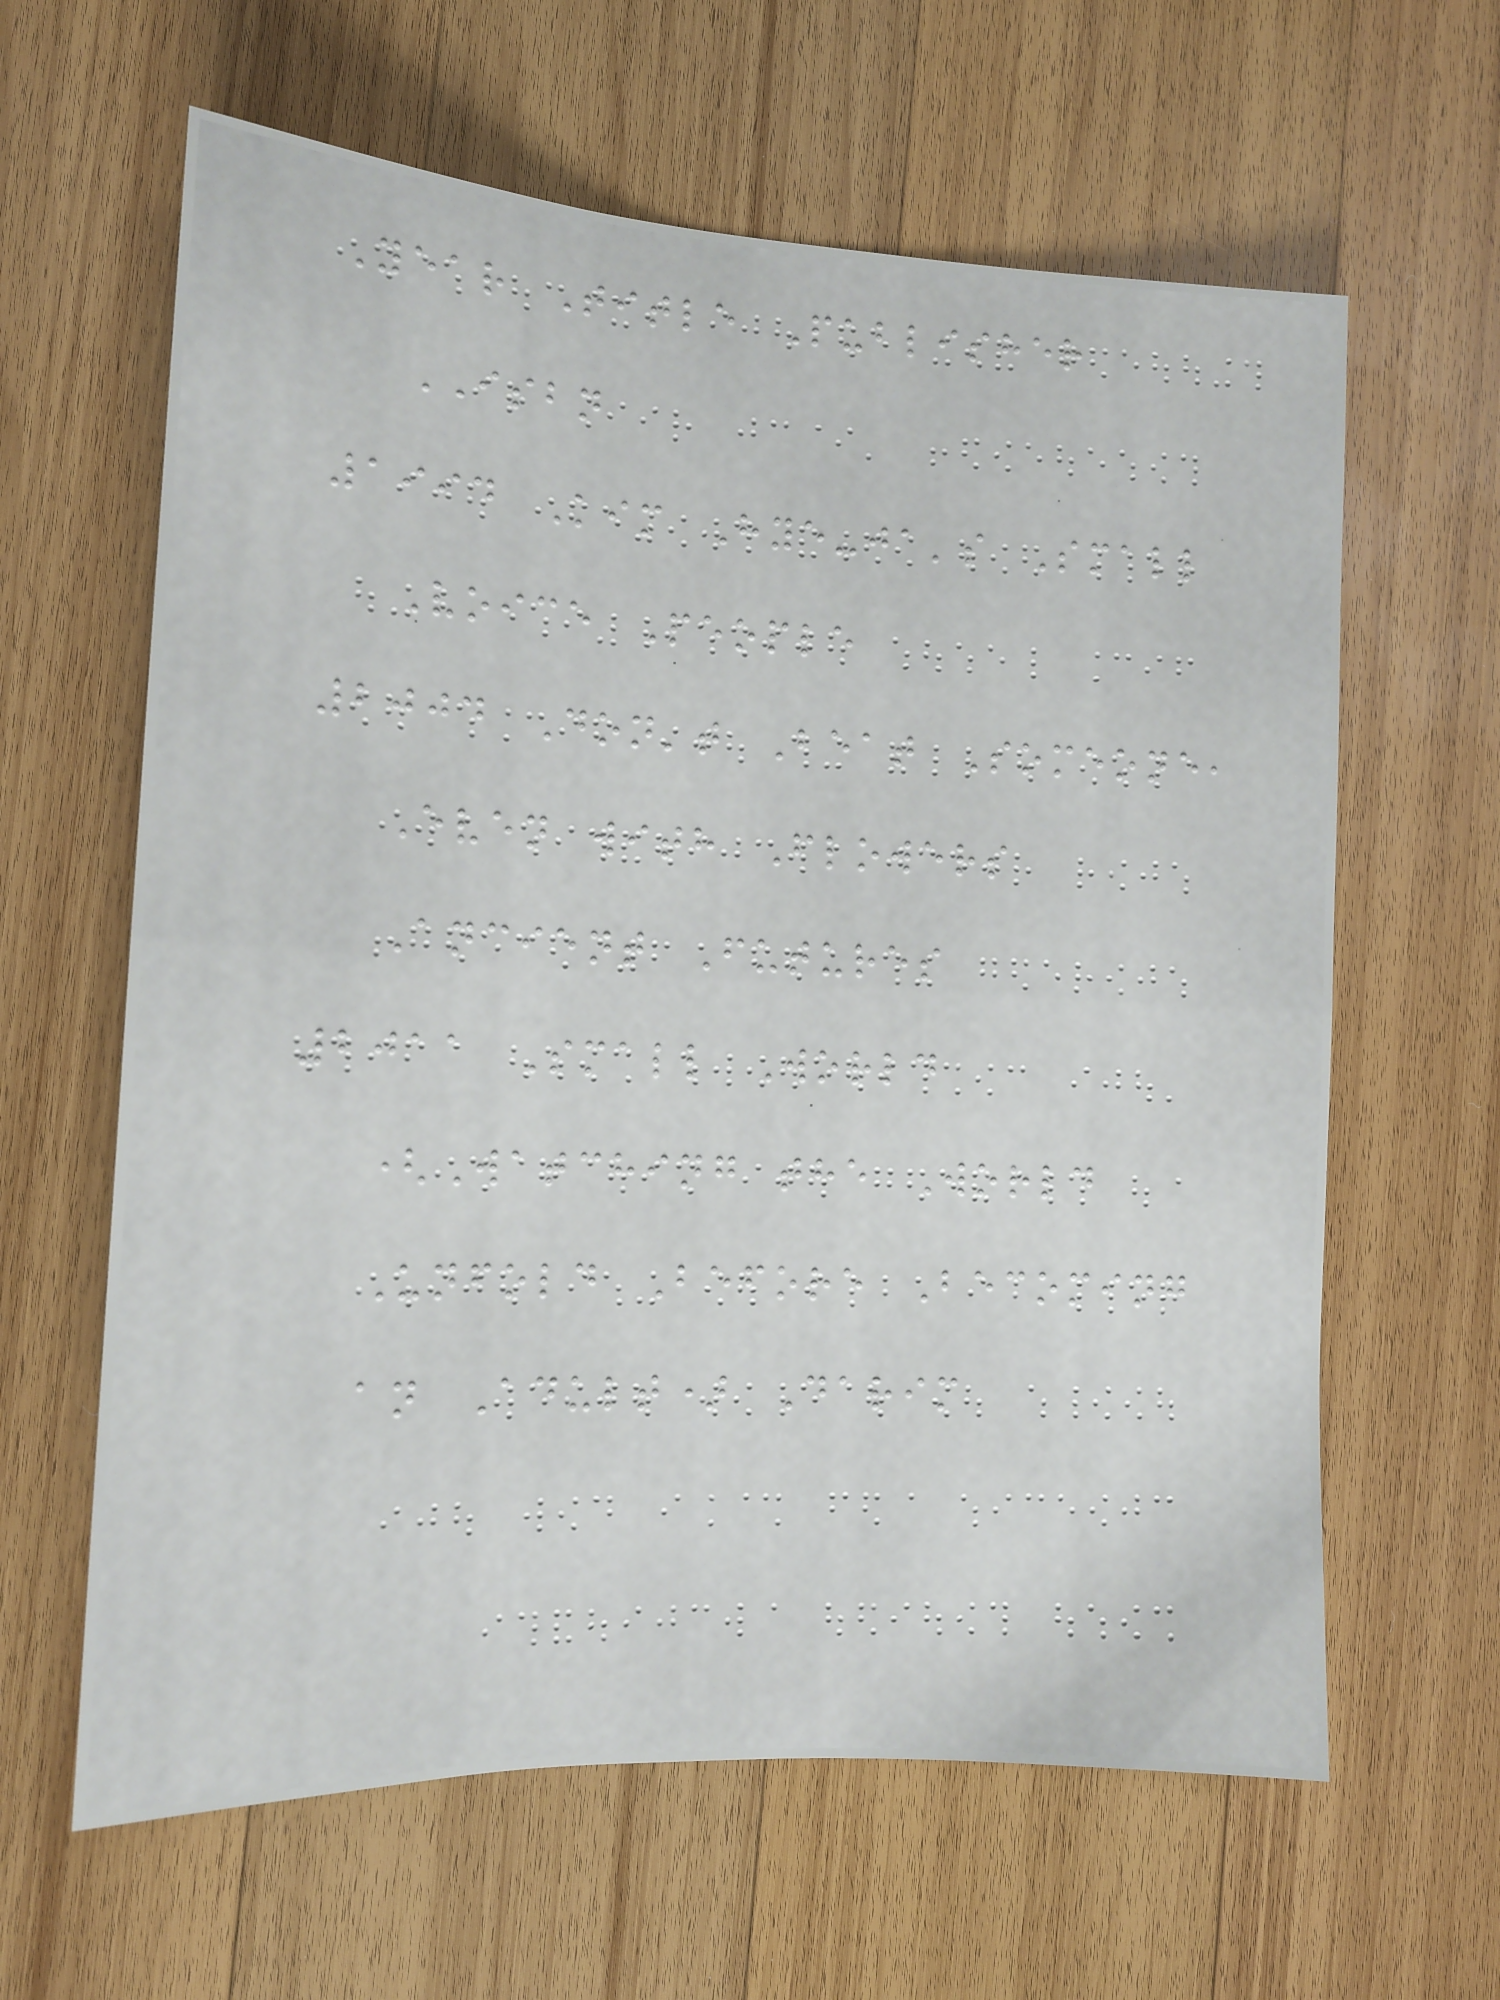Year Title Publisher
ISBN
1994 Kim Hye-ja's Small
Voice People
2004 Don't Beat Someone,
Even with Flowers
Ancient Futures
2011 Small World
(Watching the World
Unfold Before Becoming
an Adult) Darim
